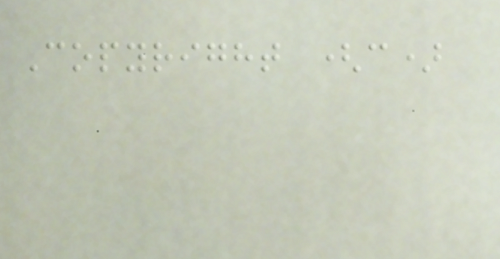Copyright (c)
